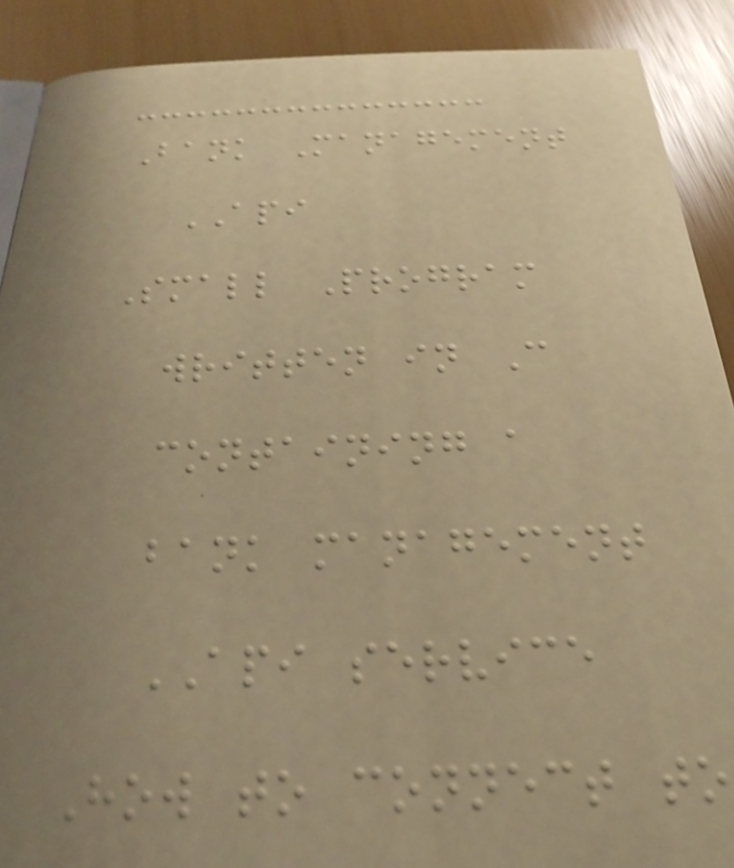Bank Management
API
Small Program
written in C
containing a
bank management
API service
How to connect to
